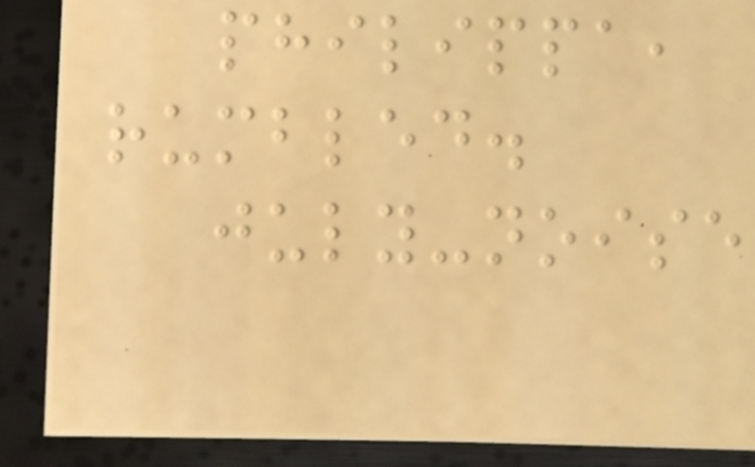philippa,
rumbled.
july-noise
